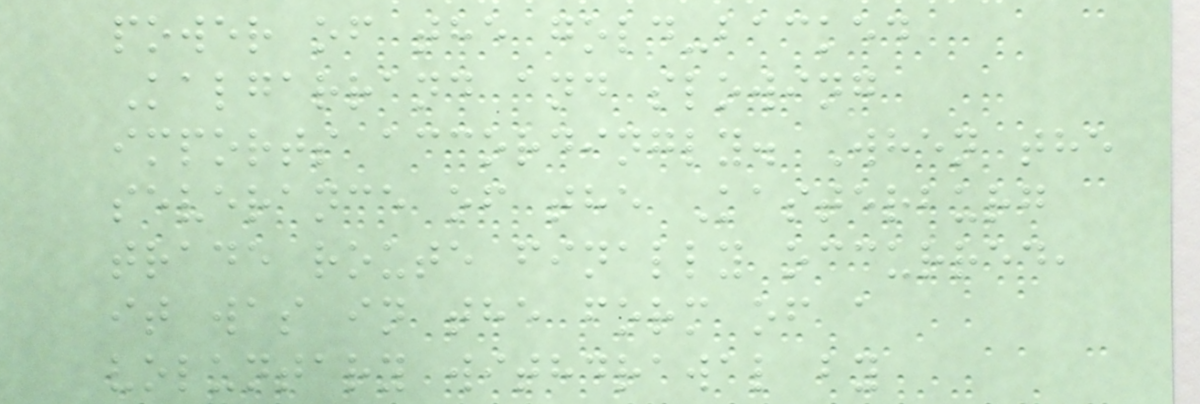power of the gold-backed
Kalgarrand and slowing
imports accordingly. When the
severance of the Kasterburg
trade route finally occurred,
it was in the form of a
voluntary withdrawal by
